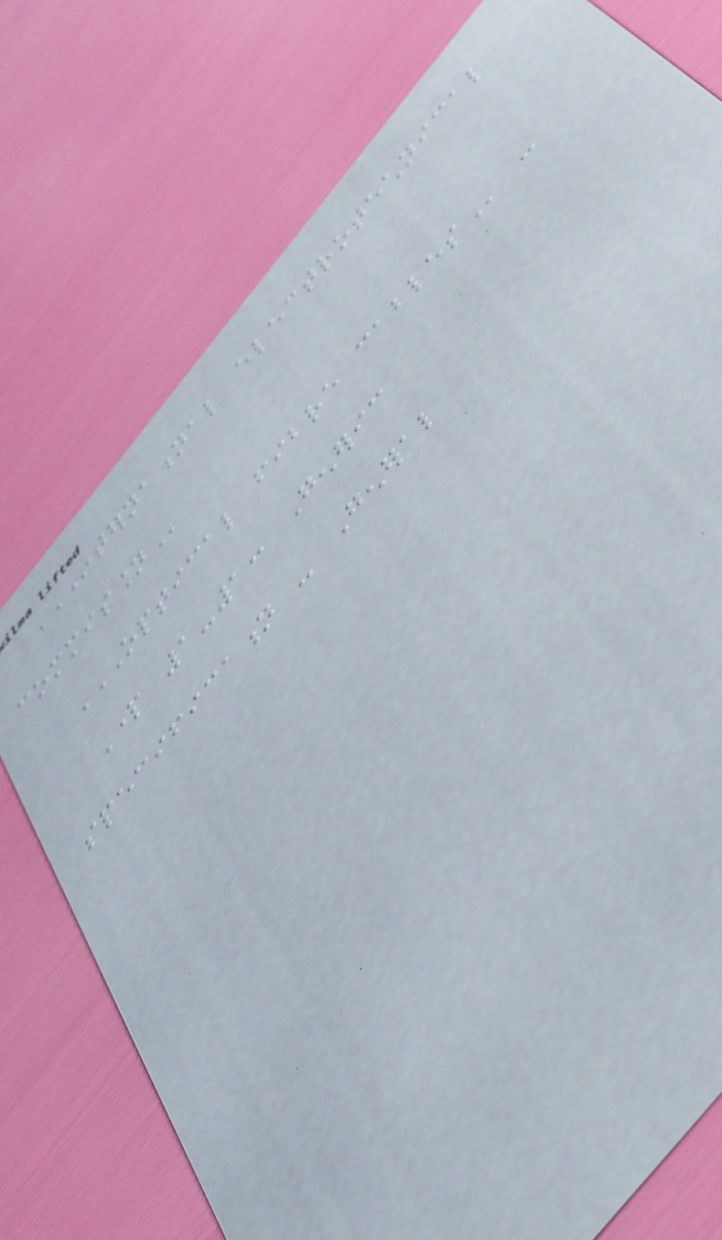INTERNATIONAL ELECTROTECHNICAL
COMMISSION
OPTICAL FIBRE CABLES -
Part 1-1: Generic
specification - General
